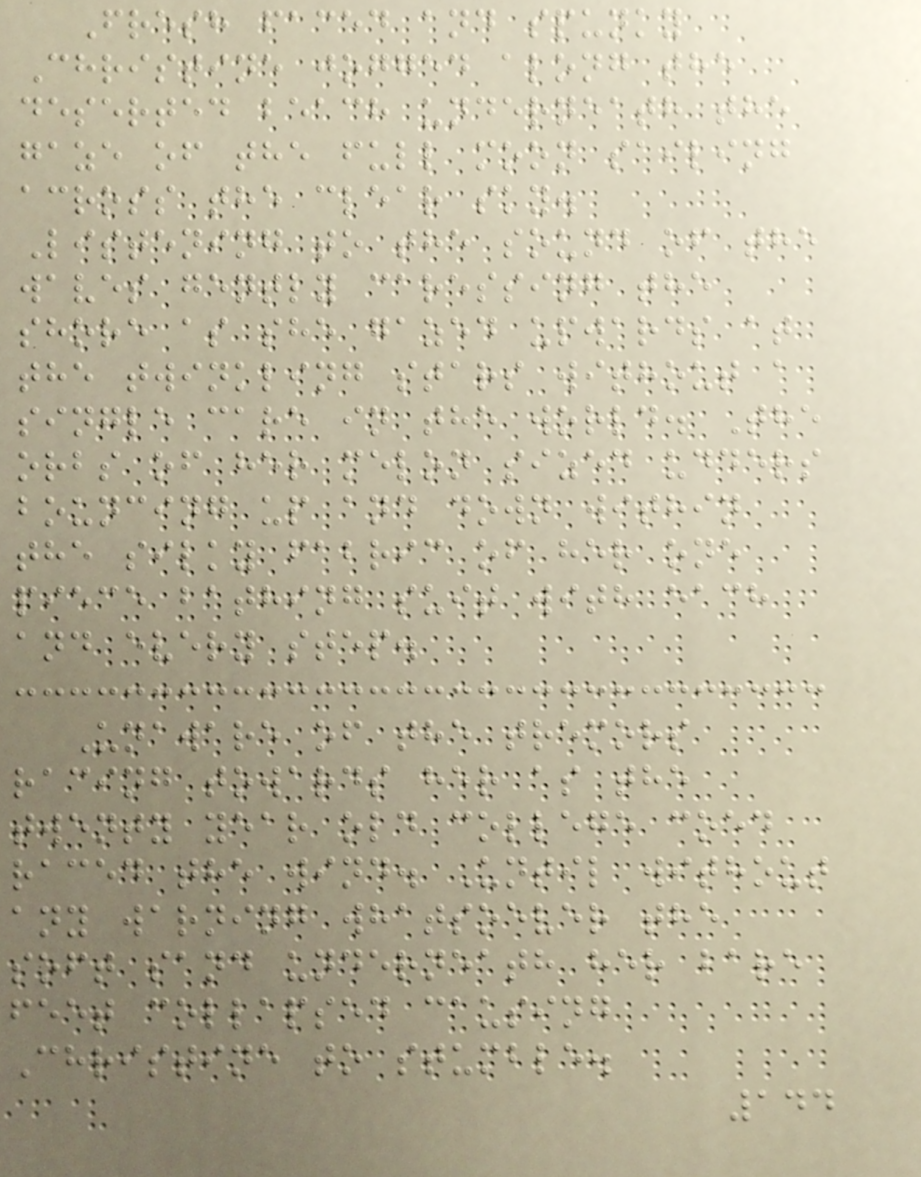Fresh faced and spunky
Christine jogged along the
deserted beach underneath the
gaze of the full moon sailing
across the clear sky.
Listening to the sound of the
waves gently caressing the
shore as she gazed upwards at
the twinkling stars without a
single care in the world. The
orbs of her melon sized udders
bouncing up and down within
the silky fabric of her one
piece bathing suit with each
and every step.
Unaware of the tremors
racing towards her as the
twenty year old college coed
raced the wind. Until without
any warning whatsoever the
soft sand underneath her bare
feet collapsed causing
Christine to stumble.
144
